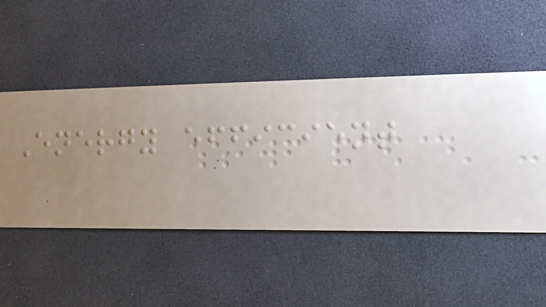Energy efficient
